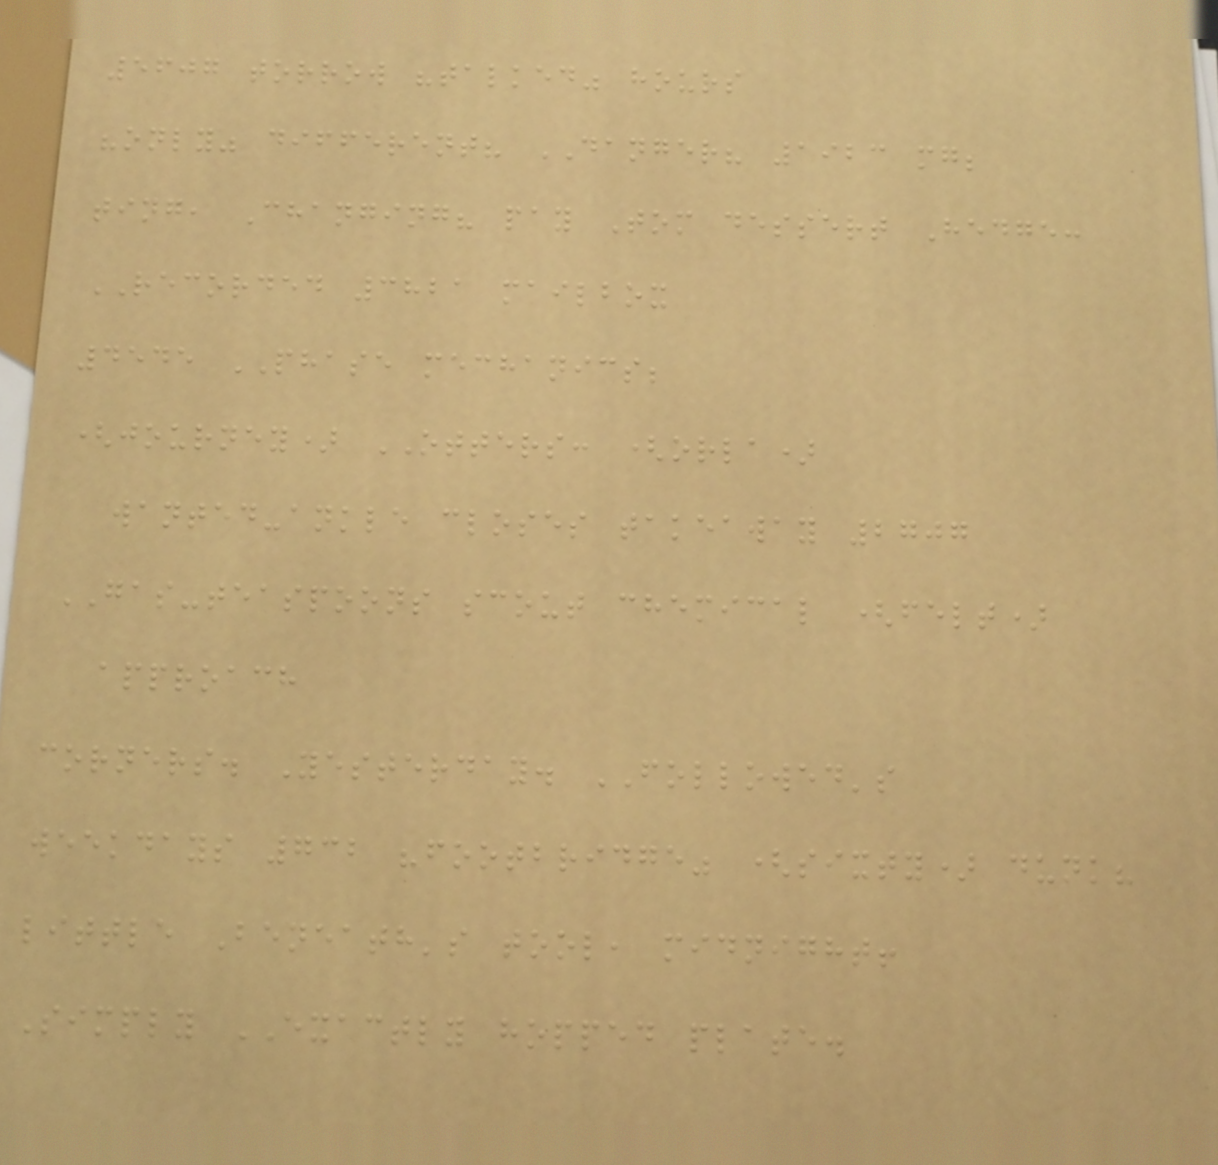5607 torrow "talked" hours
"only" different? DANGER? 1923 mg;
ting, Changing? pay Tom dessert Hedge:
RECORDED 3821 mailbox
4545 PHASE mechanics;
(journey) OTTERS: (orla)
wanted-ankle closes takeaway 2707
GAS-teaspoons scout chemical (felt)
approach
corners. Yesterday. FOLLOWED's
weekdays 732 "footbridge" (sixty) dunk?
little Beneath's tool, midnight!
Simply EXACTLY hopped plate.
